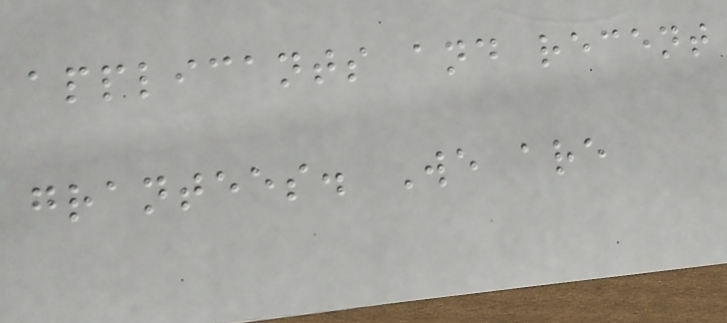applicants and recent
grantees. We are
